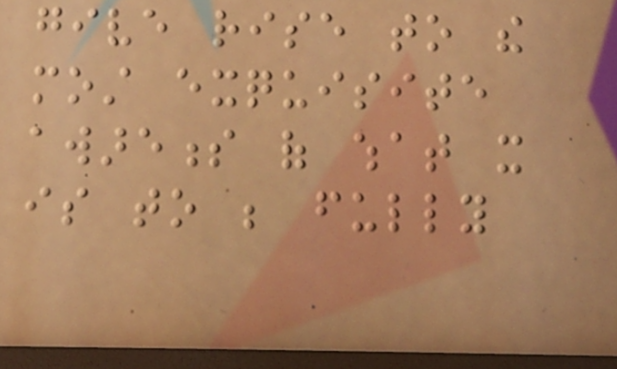give rise to the
most exquisite
awareness of what it
is to be fully
